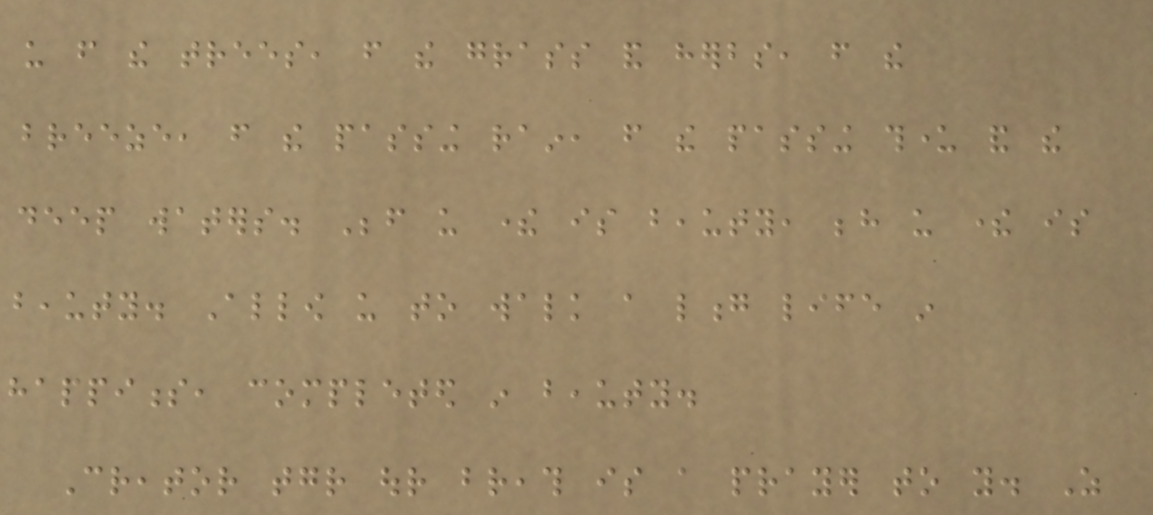us from the trees, from the grass and herbs, from the
breeze, from the passing rain, from the passing thunder and the
deep waters. Before us there is beauty, behind us there is
beauty. Allow us to walk a long life in
happiness, completed in beauty.
Creator together our breath is a prayer to you. As
